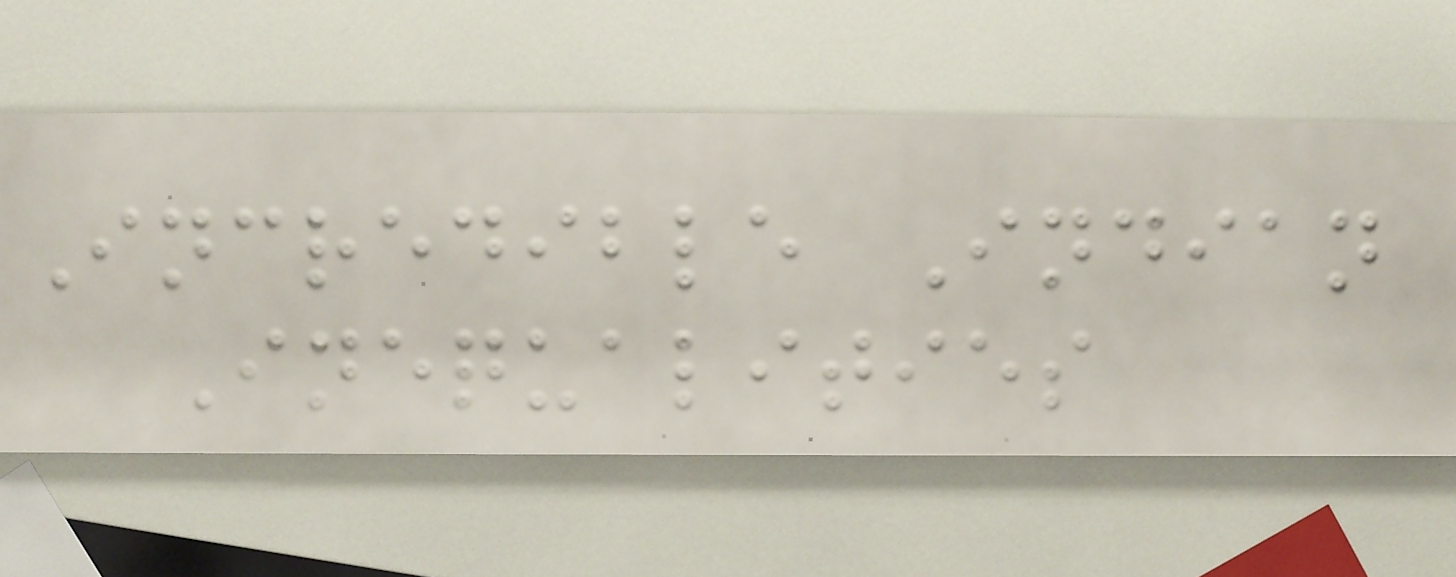Incredible Indian
Inequalities
